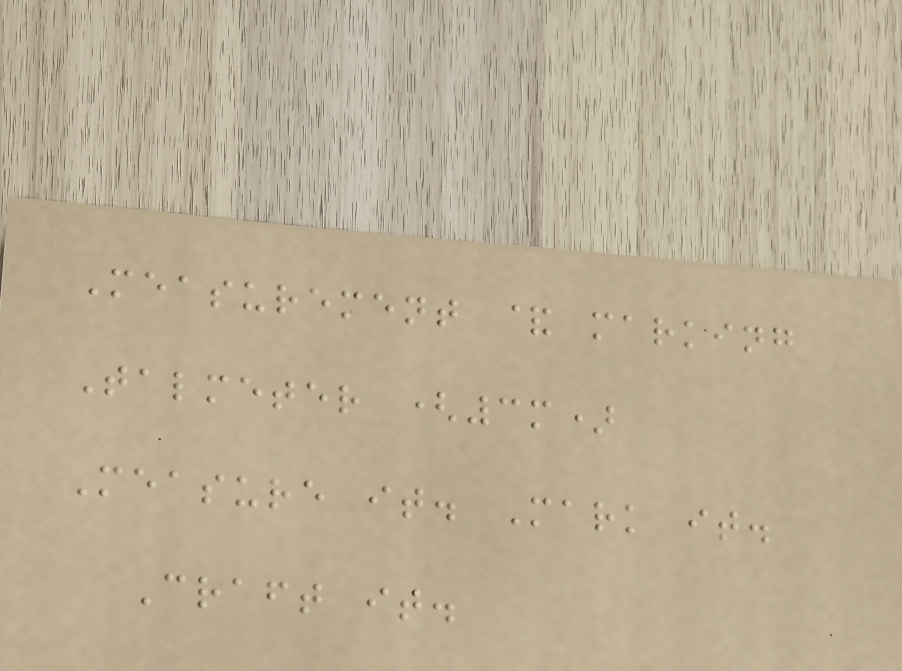Measurement & marking
Talmeter (3m)
Measure it. Mark it.
Craft it.
